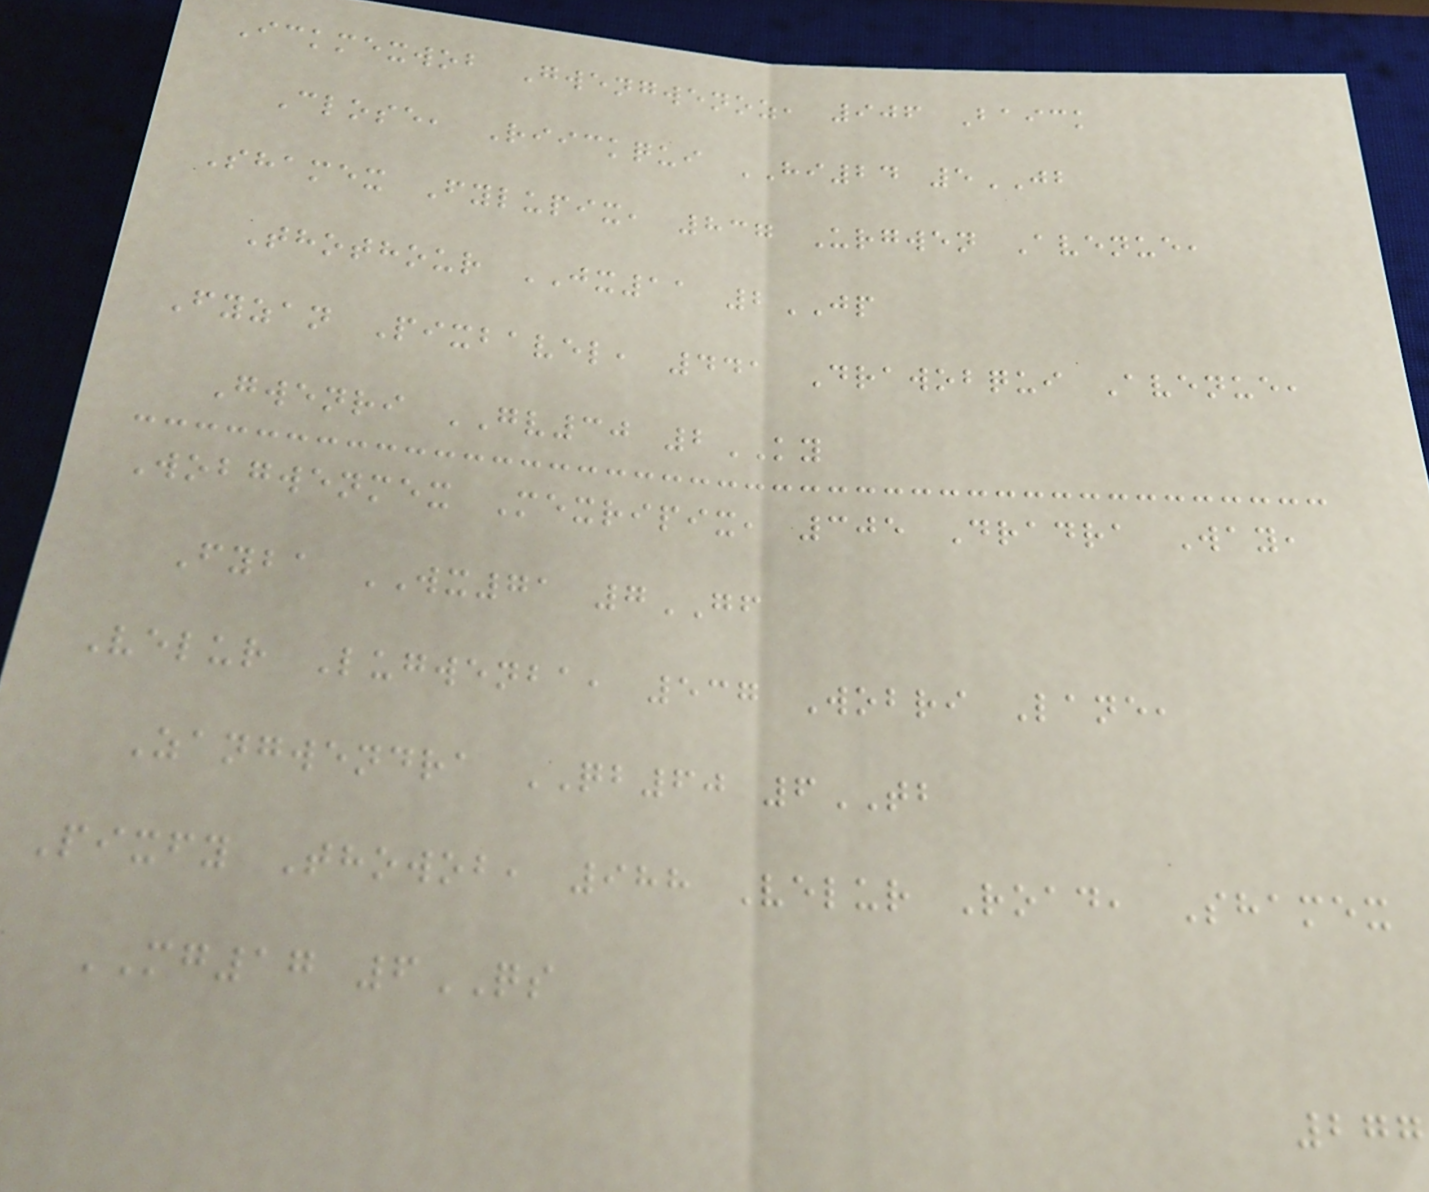Ickmexwob Gwengwenoz, 906 Baick
Close, Riickqui HI24 5JB
Shamex Fylupix, 837 Urgwen Avenue,
Thothour JX11 2JP
Fyzan Pixbavel, 441 Drawobqui Avenue,
Gwenri GV30 2KY
Wobgwenmex Mexripix, 305 Dradra Way,
Fyba WX71 7GF
Velur Lugwenba, 537 Wobri Lane,
Zangwendra QB60 6TB
Pixfy Thowob, 988 Velur Road, Shamex
MG17 6QS
277
